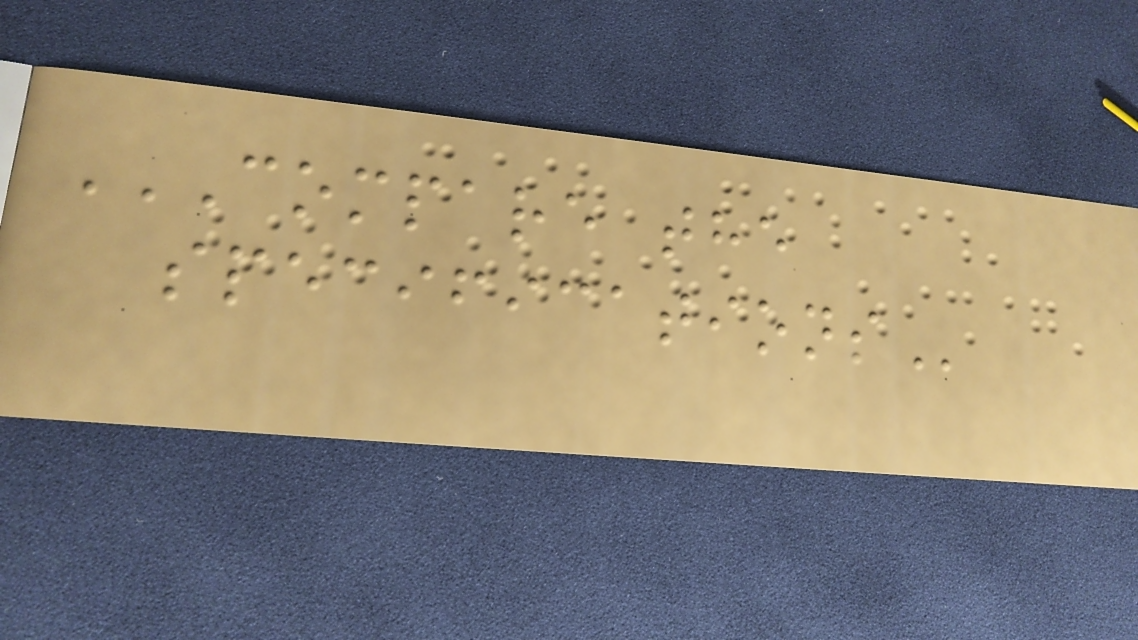COMPARE THE
SPECIFICATIONS
